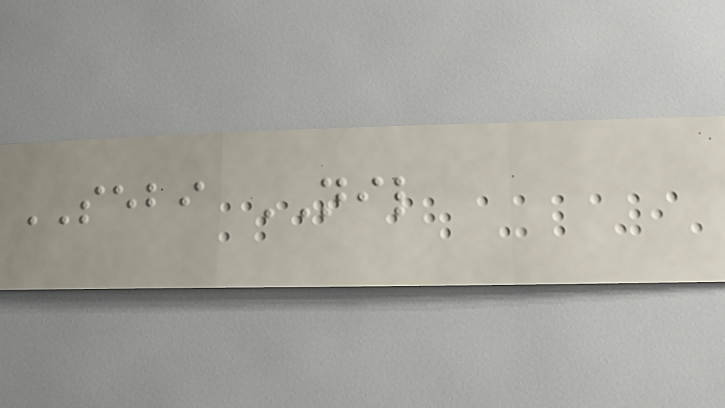SEBI NIL
